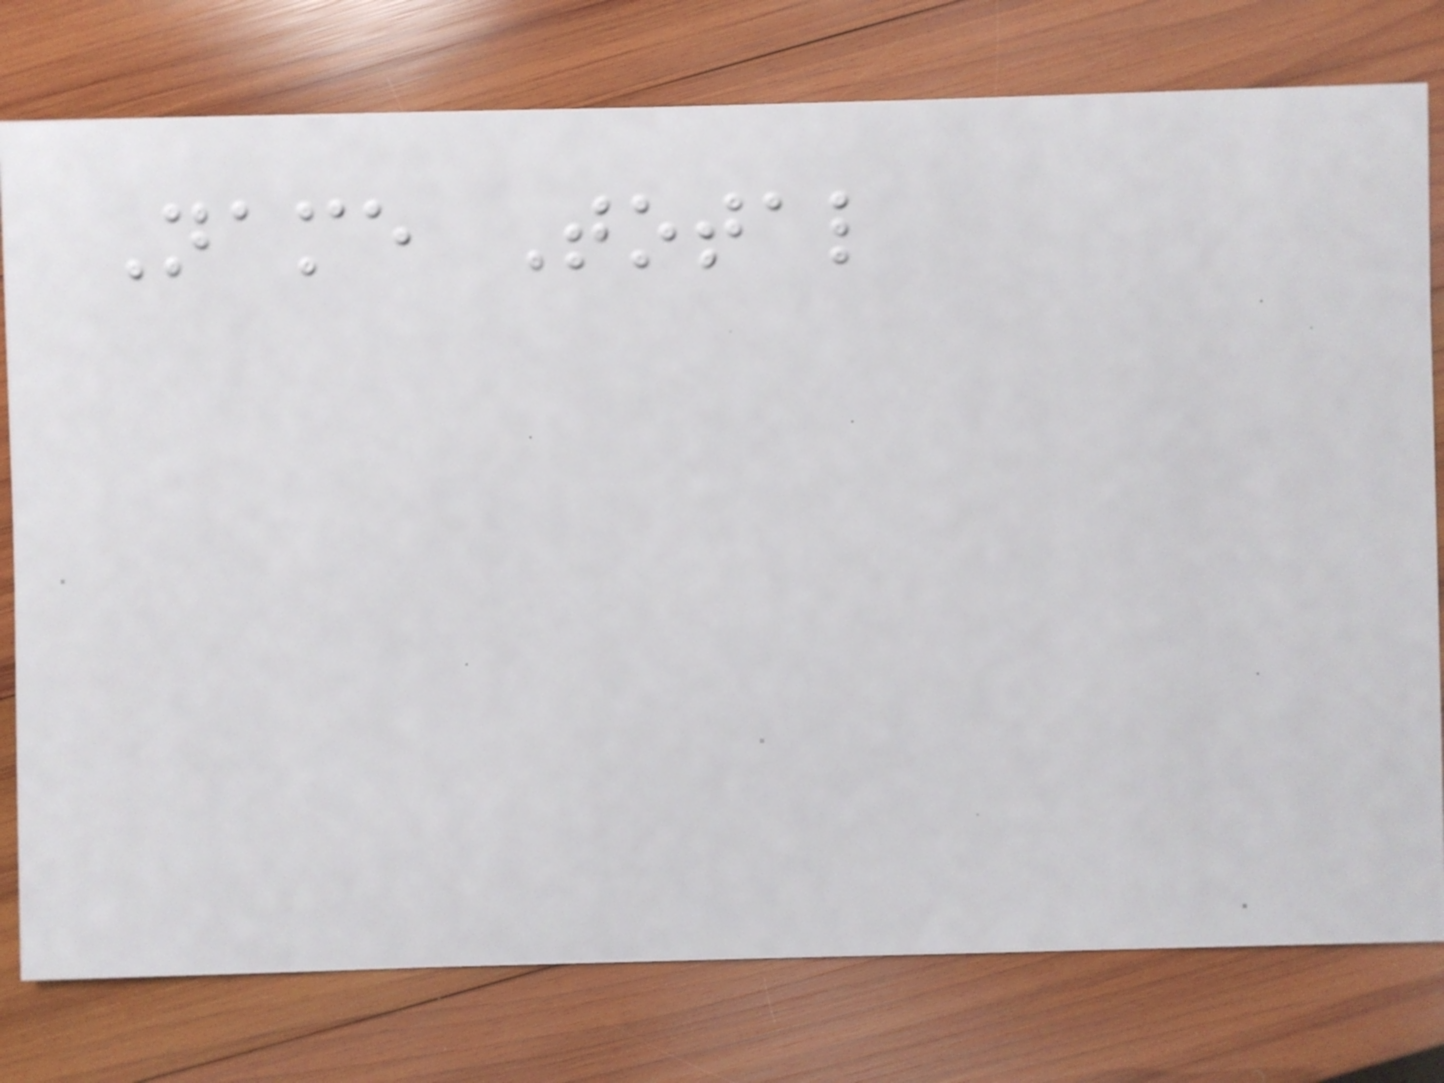Name Total
